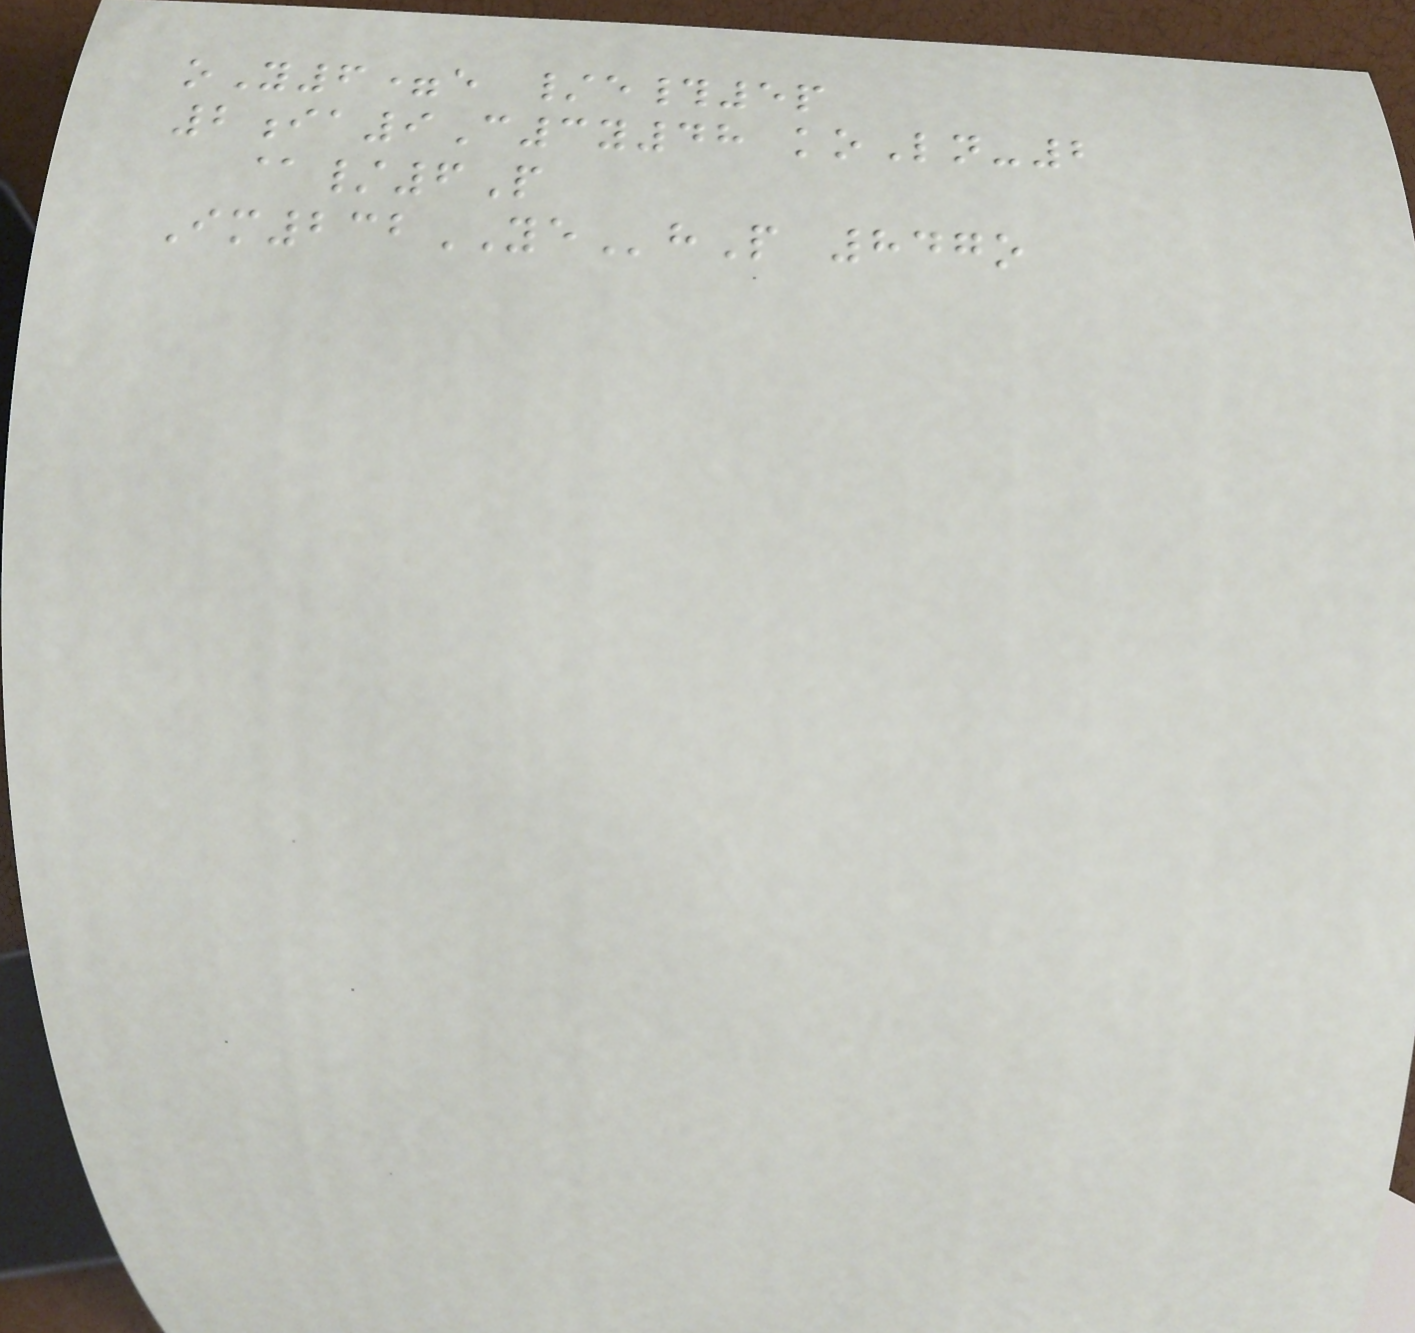oY6=e /e#5p
2ia9C3y48 koLn-2
@/6P
Im232YEhP 847o
